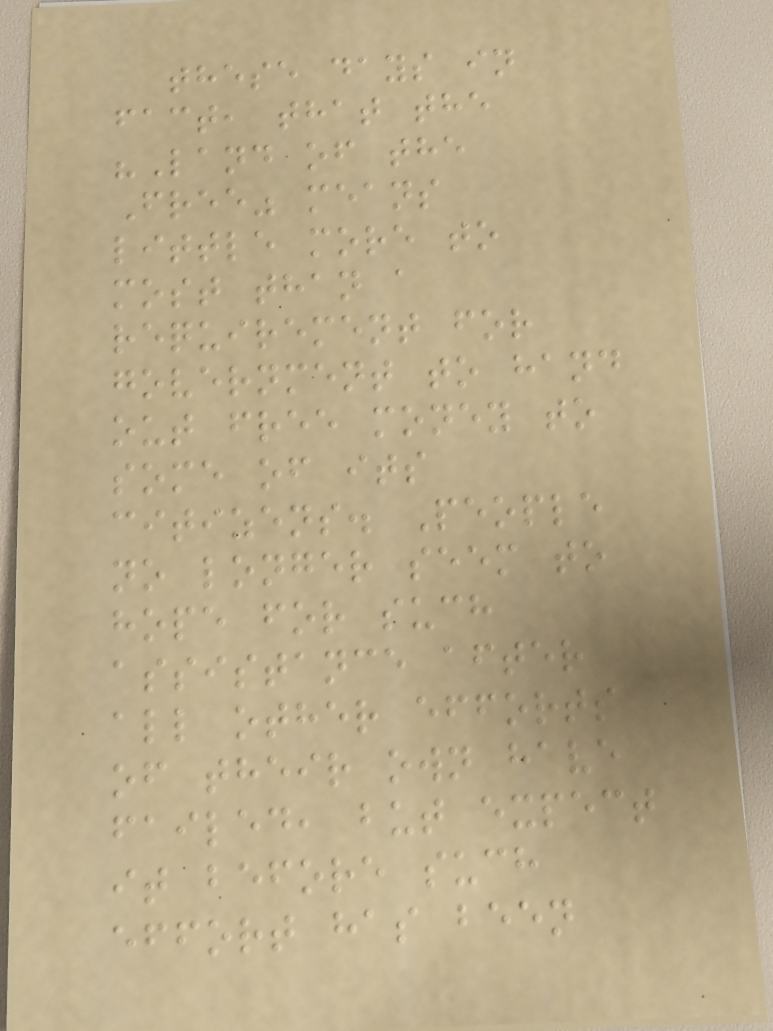these days in
fact, that the
"Land of the
Free" means
little more to
most than a
requirement for
government to hand
out free money to
some of its
citizens. People
no longer seem to
hope for such
assistance after
all other efforts
of their own have
failed, but expect
it before such
effort has been
